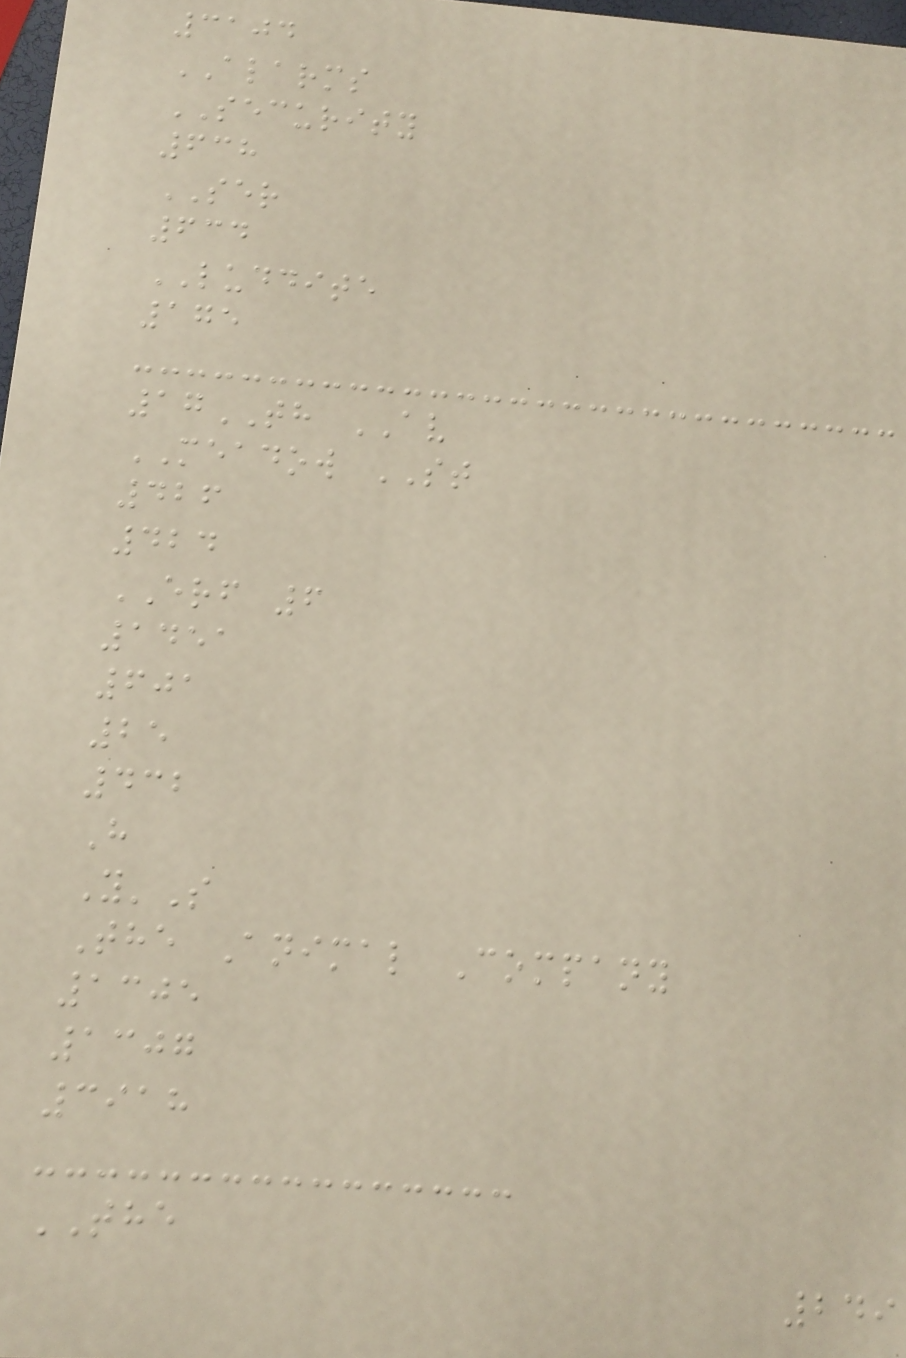3104
ALARMS
SECURITY
638
SER
634
LUDDITE
175
17TH AV
MEADOW ST
426
424
ERF 6
1451
601
25
432
H
Y'S
The Animal Company
1305
1307
3918
THE
249
